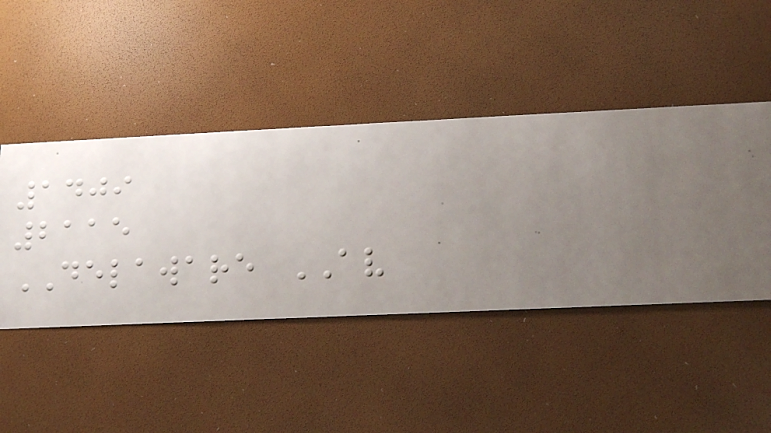1409
2115
DELAWARE AV
